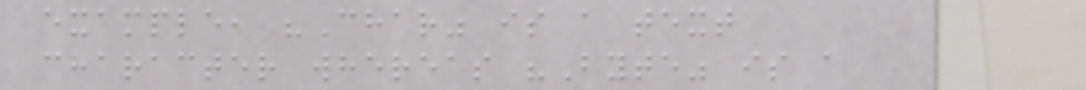example, "Char" is a text
character whereas "Byte" is a
